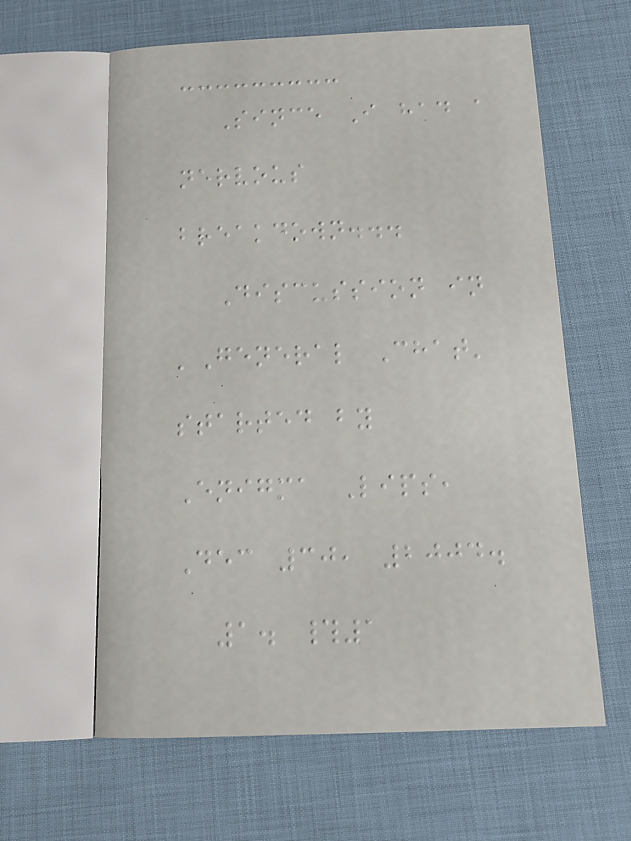Since I had a
nervous
breakdown...
Discussion in
'General Chat'
started by
Enigma Lips,
Dec 30, 2004.
1. #1
